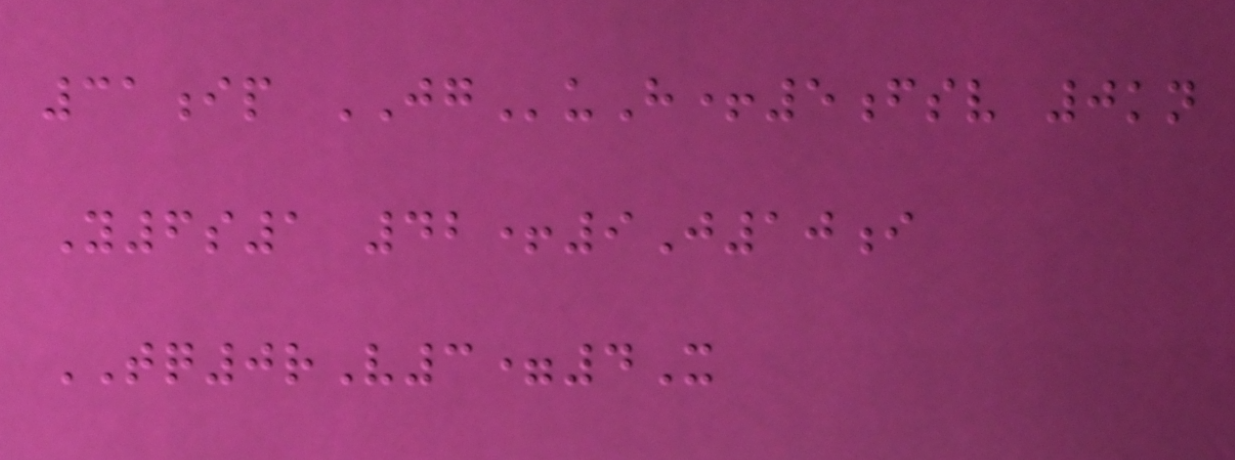31ip JGuH+5fsv 0kn
Y6s1 42+9J10i
TQ0rV3=4X
